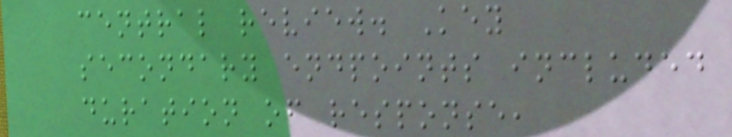central review. Key
secondary endpoints included
duration of response,
